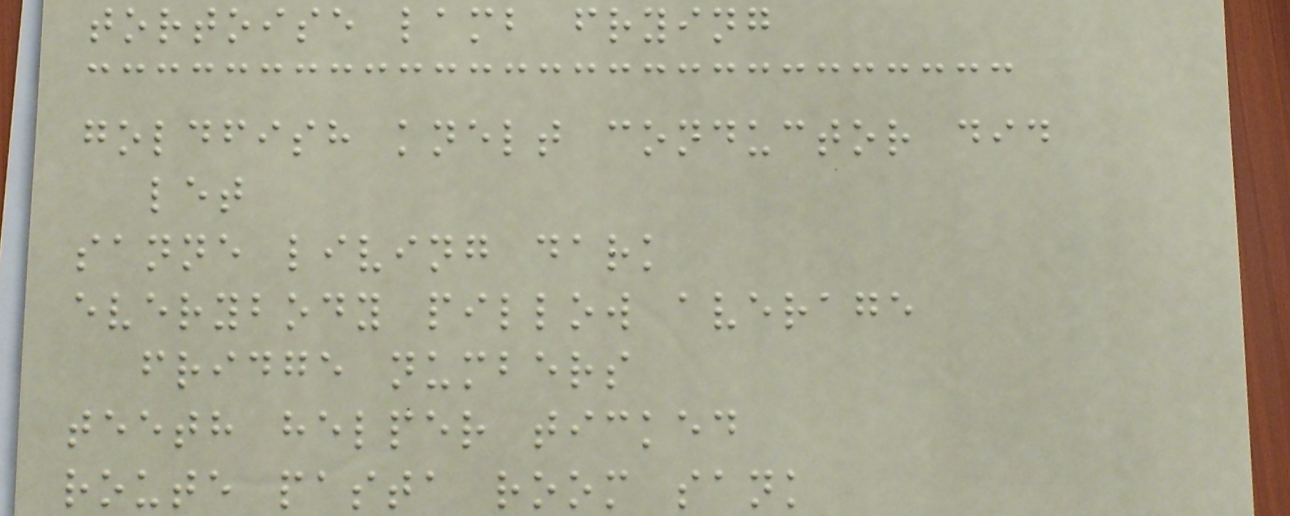tortoise lamb frying
goldfish knelt conductor did
let
sanne living dark
everybody pillow average
fridge numbers
teeth helper ticked
route pasta room sank
